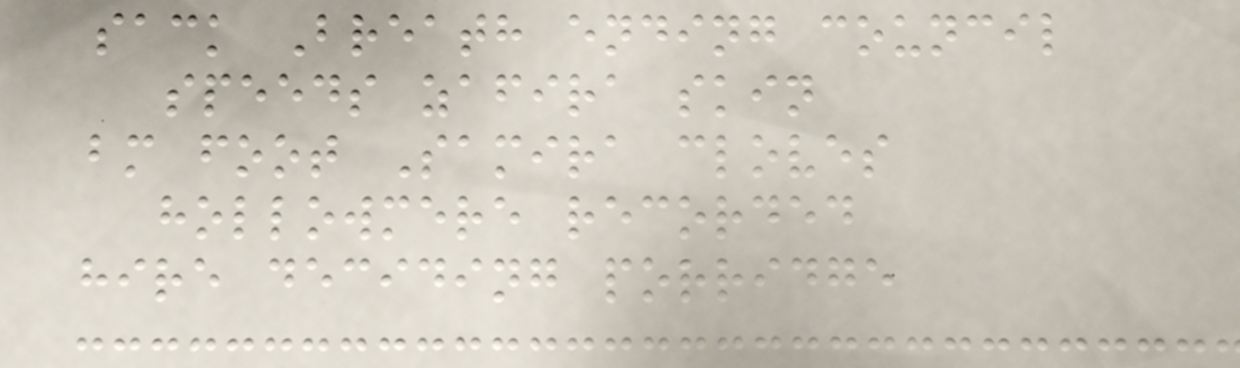sack Breath ending council
speeds zafira skin
bm foot Samira cloves
hollowmere recorded
hire deciding porridge
